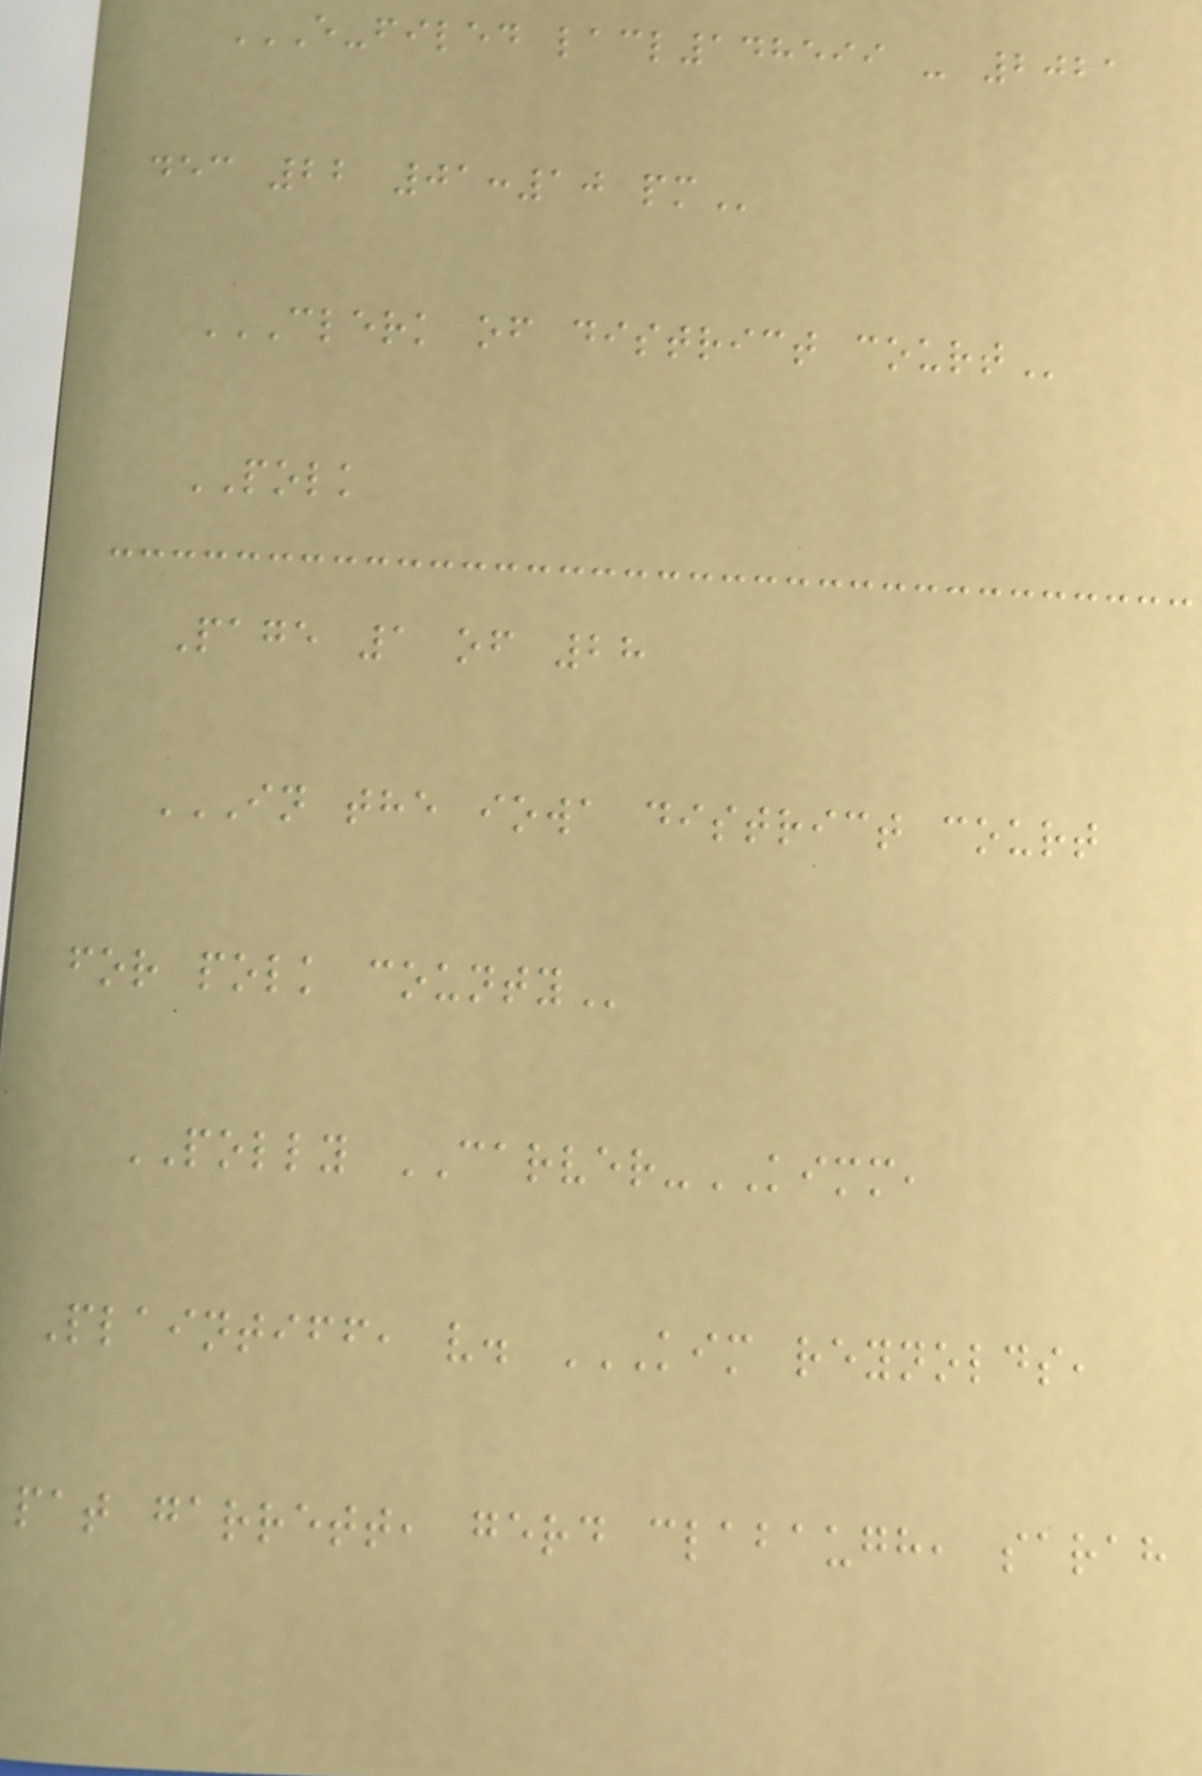E-FILED LACL148599 - 2021
DEC 22 01:10 PM
CLERK OF DISTRICT COURT
POLK
Page 1 of 28
IN THE IOWA DISTRICT COURT
FOR POLK COUNTY
POLLY CARVER-KIMM,
Plaintiff, v. KIM REYNOLDS,
PAT GARRETT, GERD CLABAUGH, SARAH
